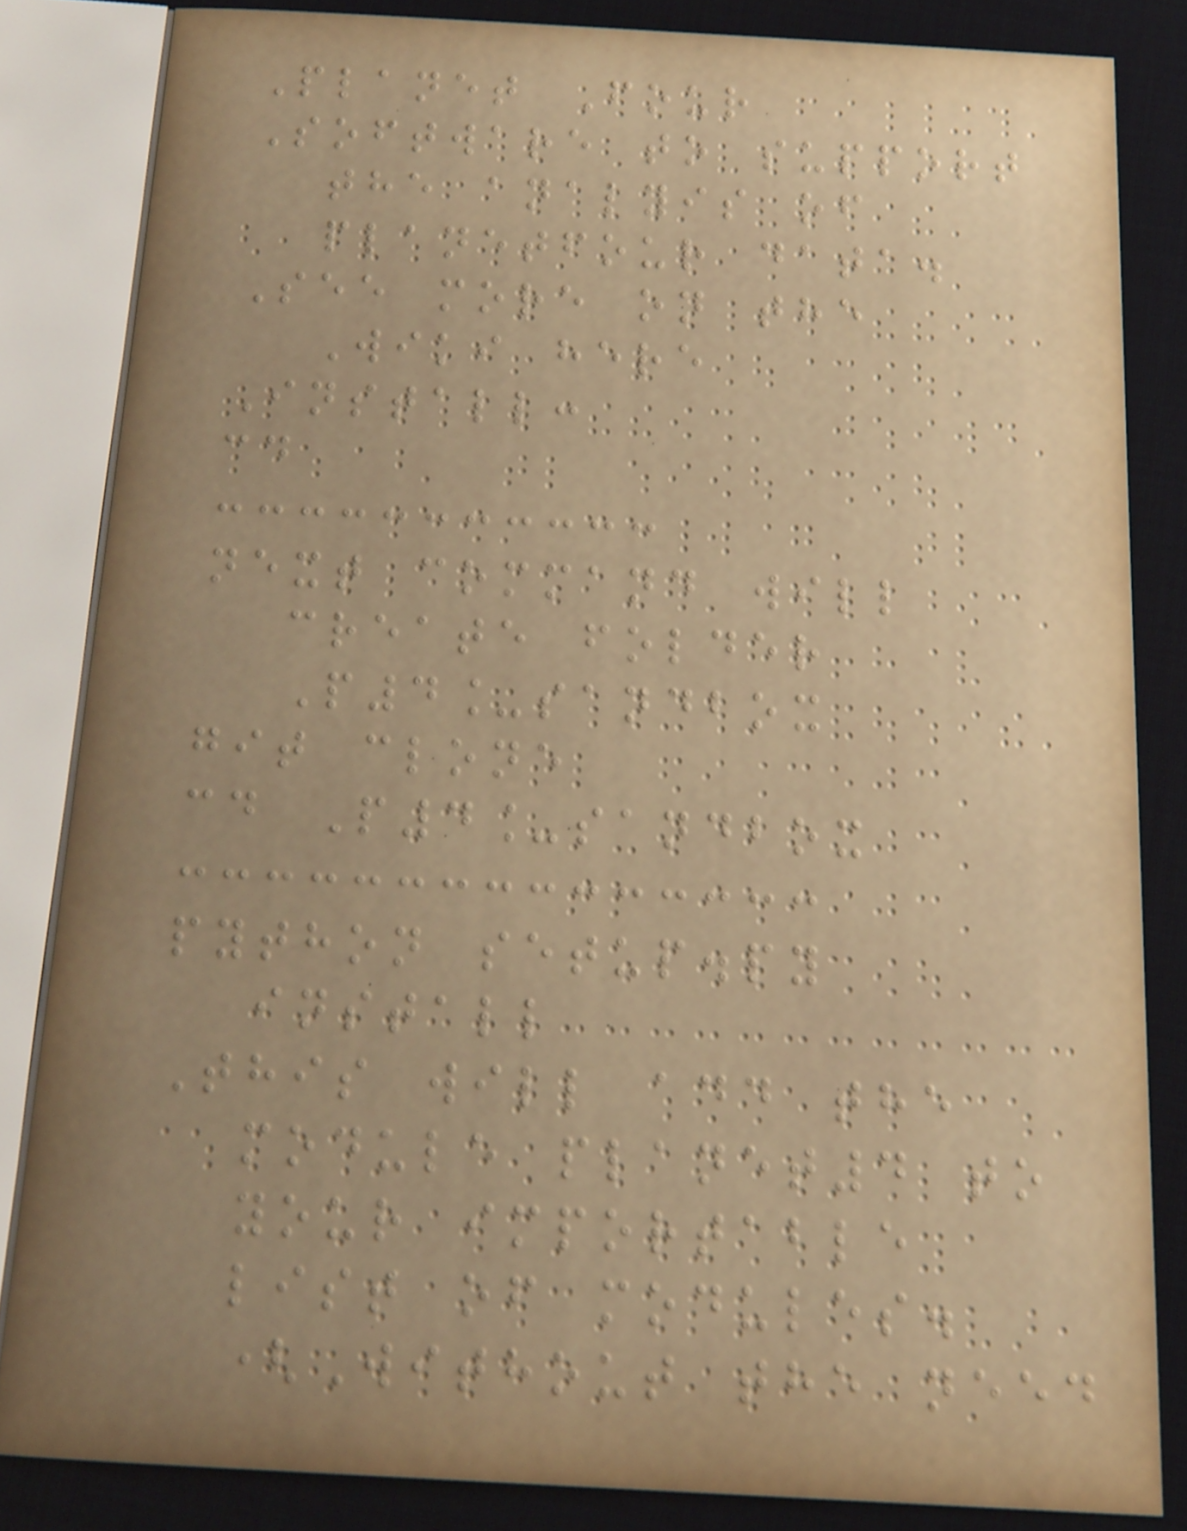Planet Four
Software to support
the analyis of
planetfour data.
See more on the
Wiki here
Install:
cd
next command will
create folder
P4_sandbox
git clone
cd P4_sandbox
python setup.py
install
This will add the
module planet4 to
your importable
list of modules.
(Without the need
